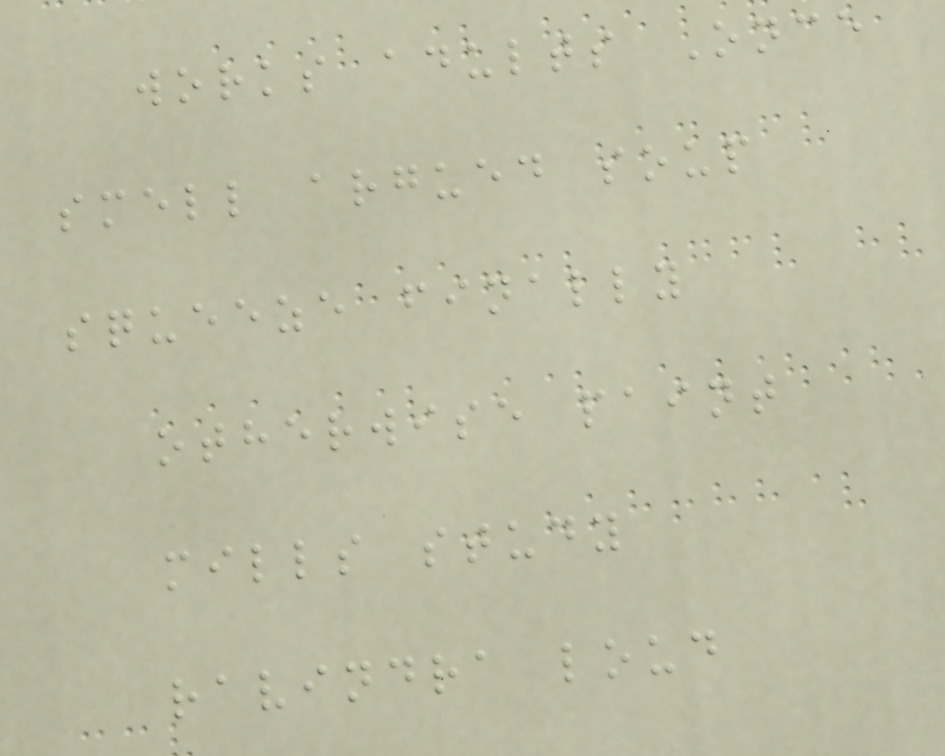works adults Once
smell argued soup
squeeze finally
otherwise paint
mills study
ravindra loud
